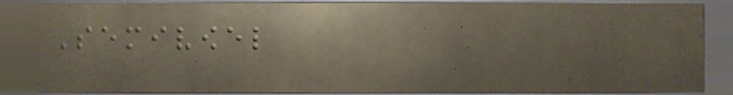Semivowel
